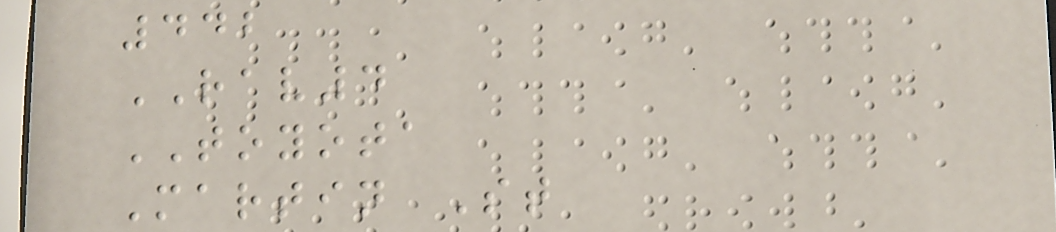442
RAV4
TOYOTA
Martin St
